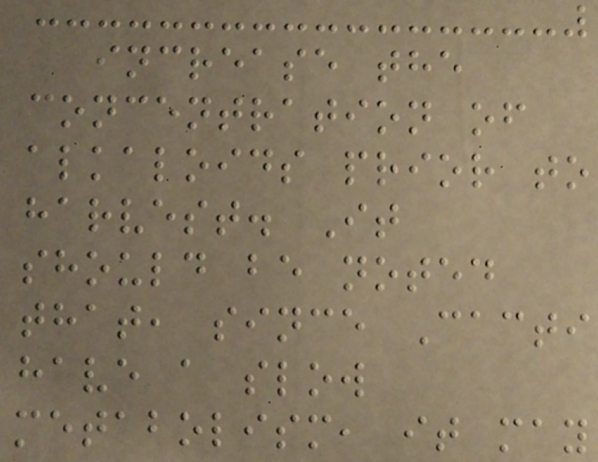increase the
concentration of
alkaloids prior to
harvest. It
should be noted
that, since Cacti
have a slow
metabolism, it may
